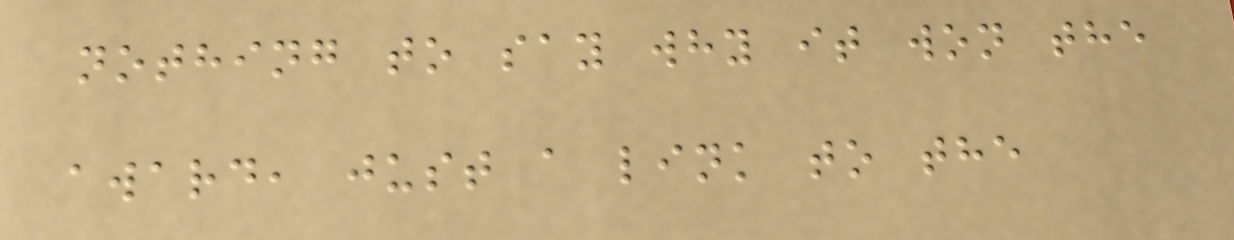nothing to say why it won the
award, just a link to the
